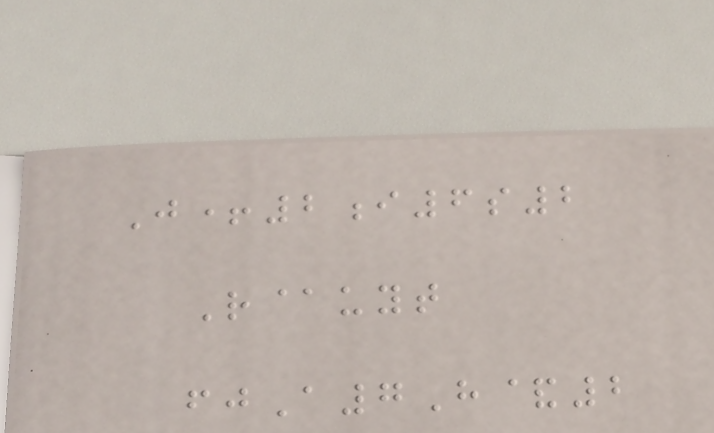J+2i6s2
R@uyt
fjA7H&2
